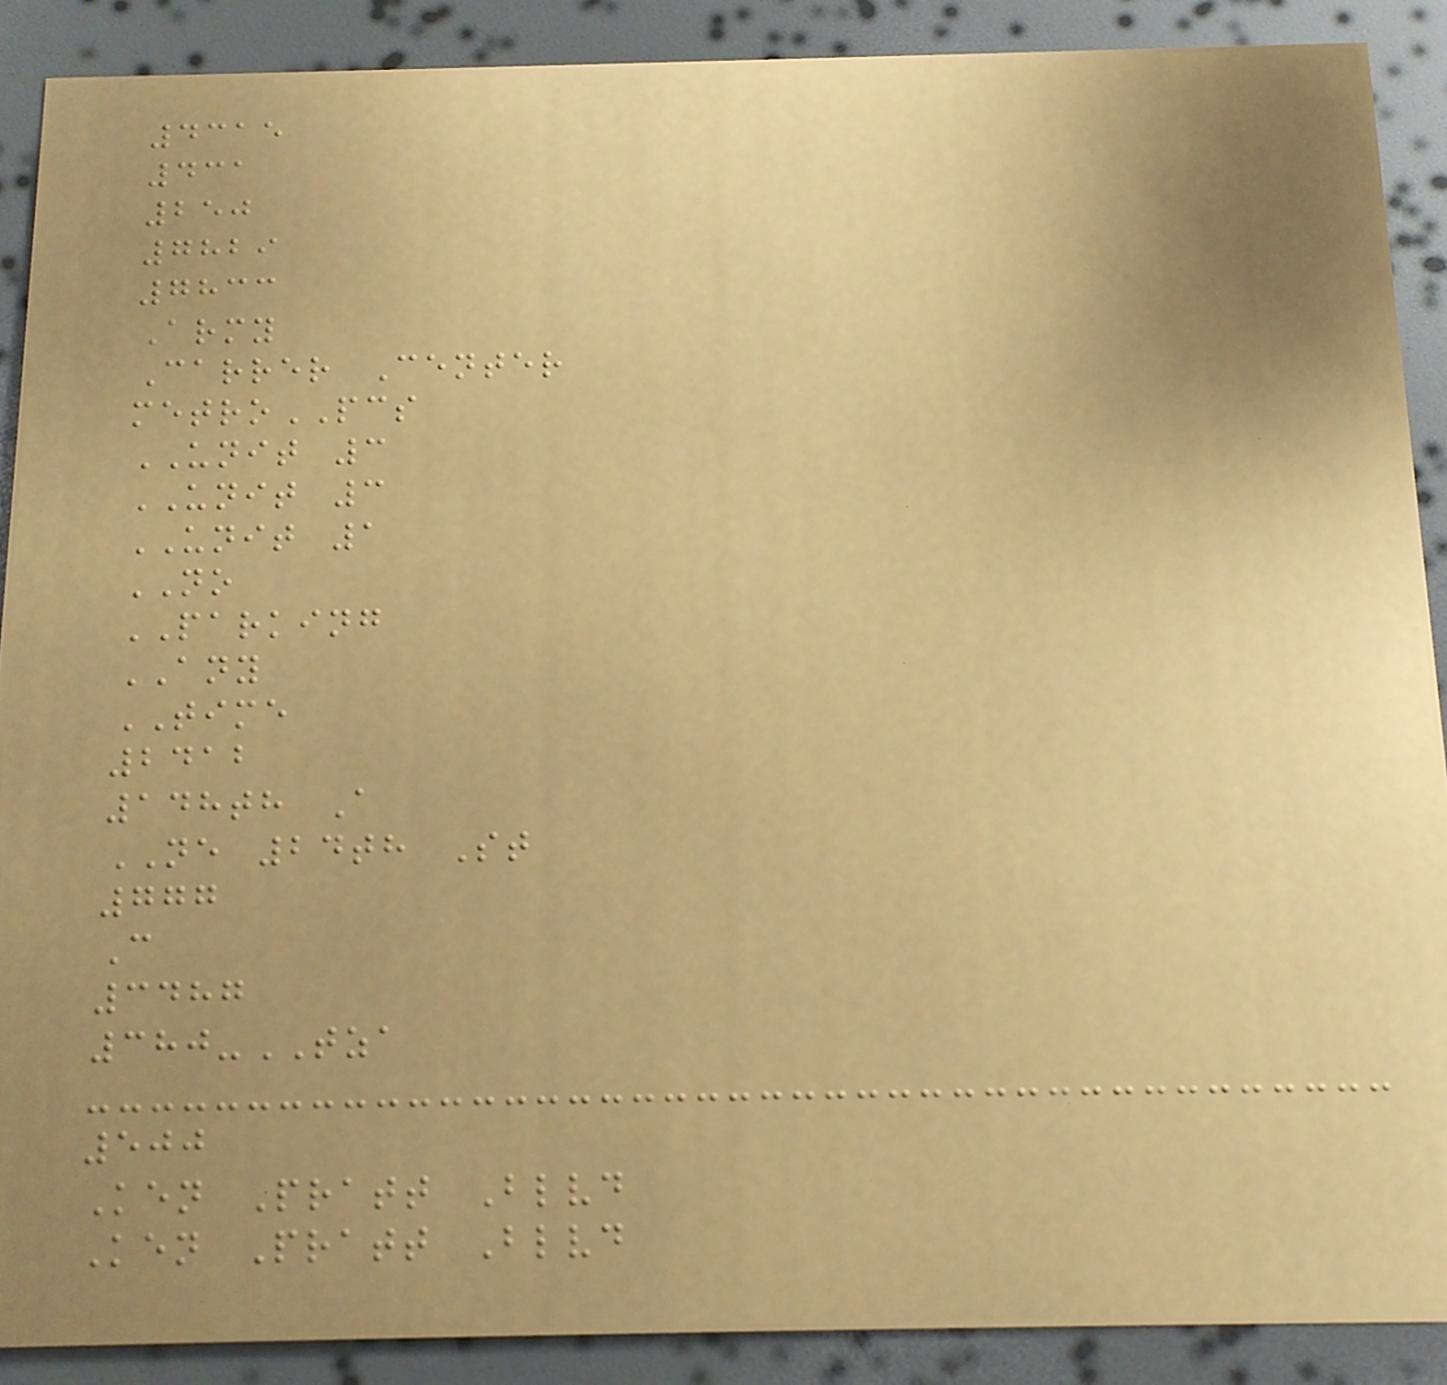4315
431
250
7829
7833
Army
Carrer Center
metroPCS
UNIT 3
UNIT 3
UNIT 1
NO
PARKING
ANY
TIME
2412
148th A
NE 24th St
777
C
3487
380-TZA
500
Ken Pratt Blvd
Ken Pratt Blvd
